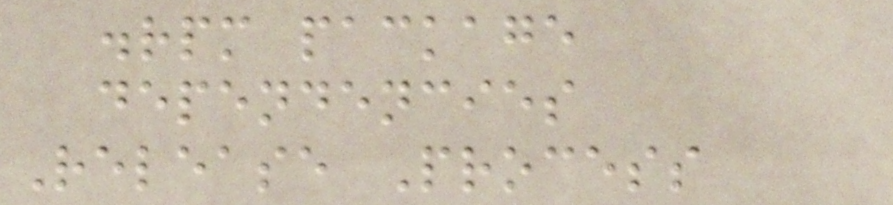.rpm package
dependencies
Release Process
